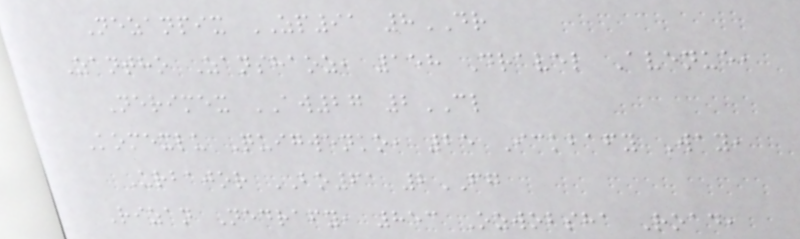Nezanpix ZP91 8DR
Zantho Zanshaoz, 158 Dravel Avenue,
Nerimex AW27 2CL
Komexlu Quigwenko, 25 Ickbafy Way,
Urbajor BO61 2FG
Rizan Nedrafy, 853 Ozwobsha Road,
